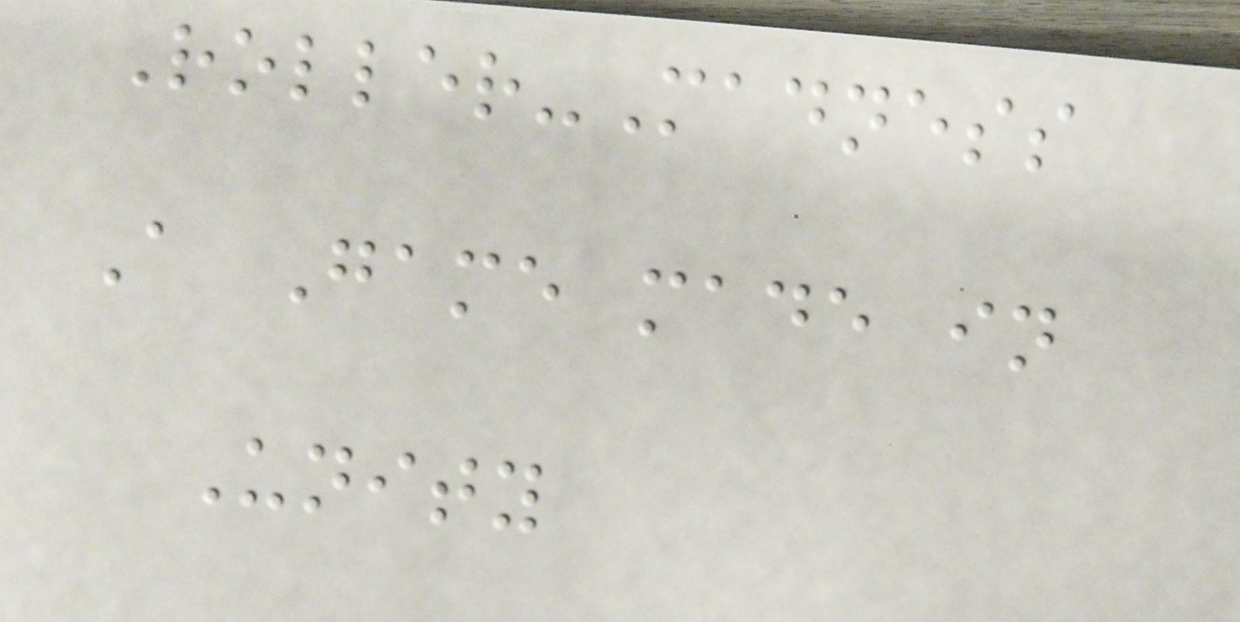Roller-Madness
A Game made in
Unity
